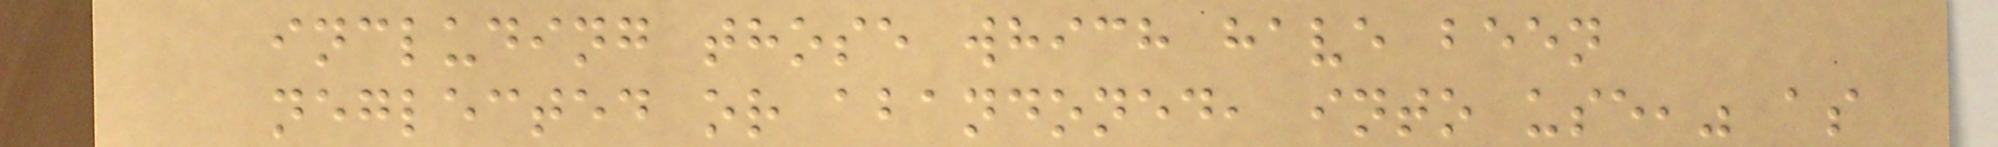including those which have been
neglected or abandoned, into use," as
